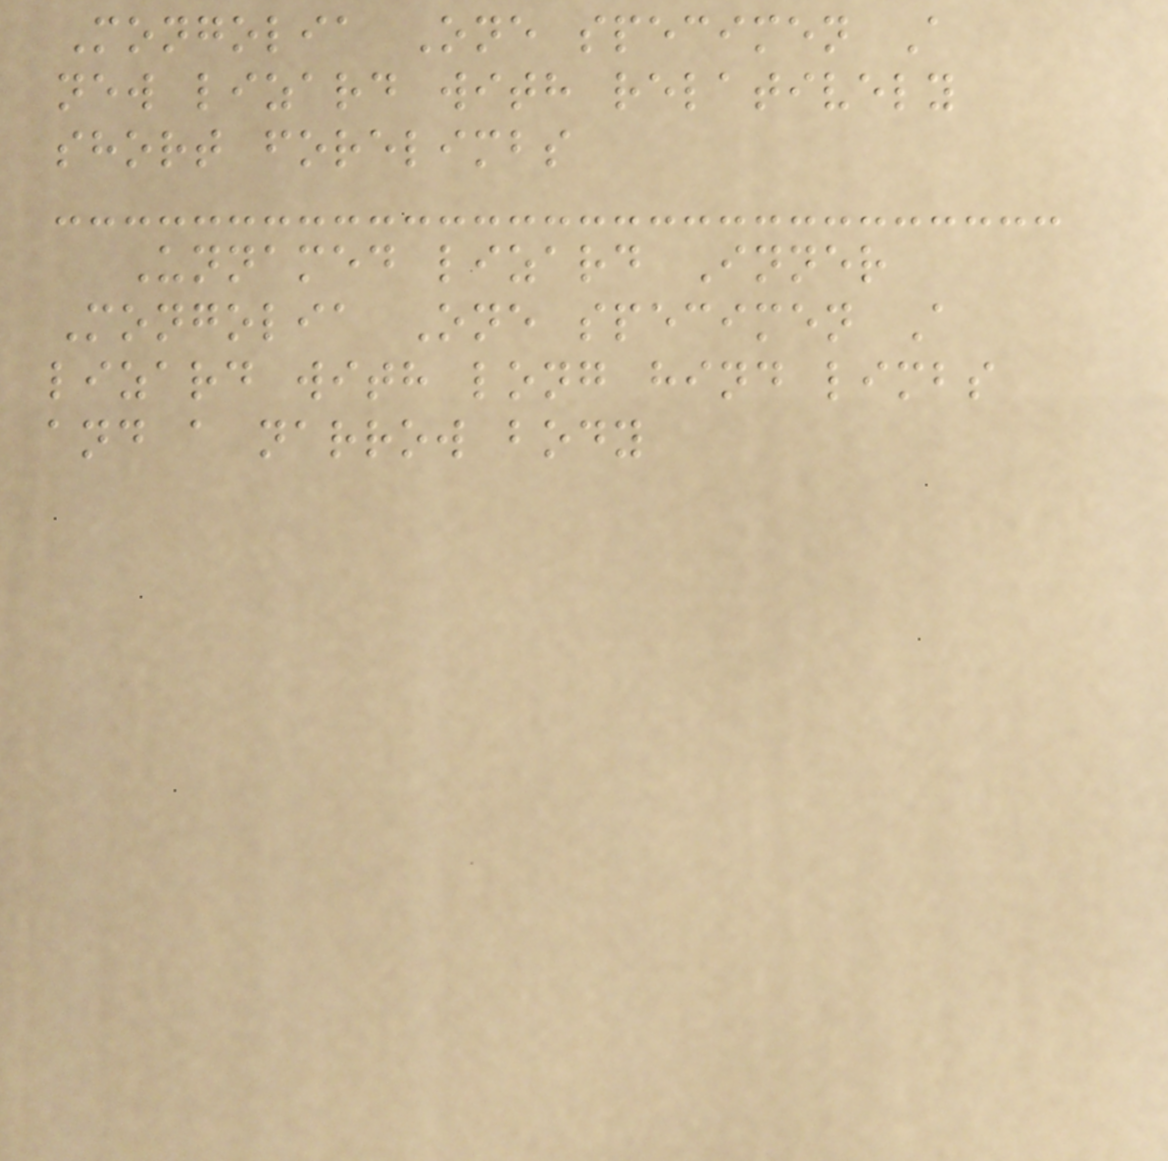Mongolia One specimen A
new lizard with relatively
short forelimbs
Unnamed lizard Inner
Mongolia One specimen A
lizard with long hind limbs
and a narrow body
